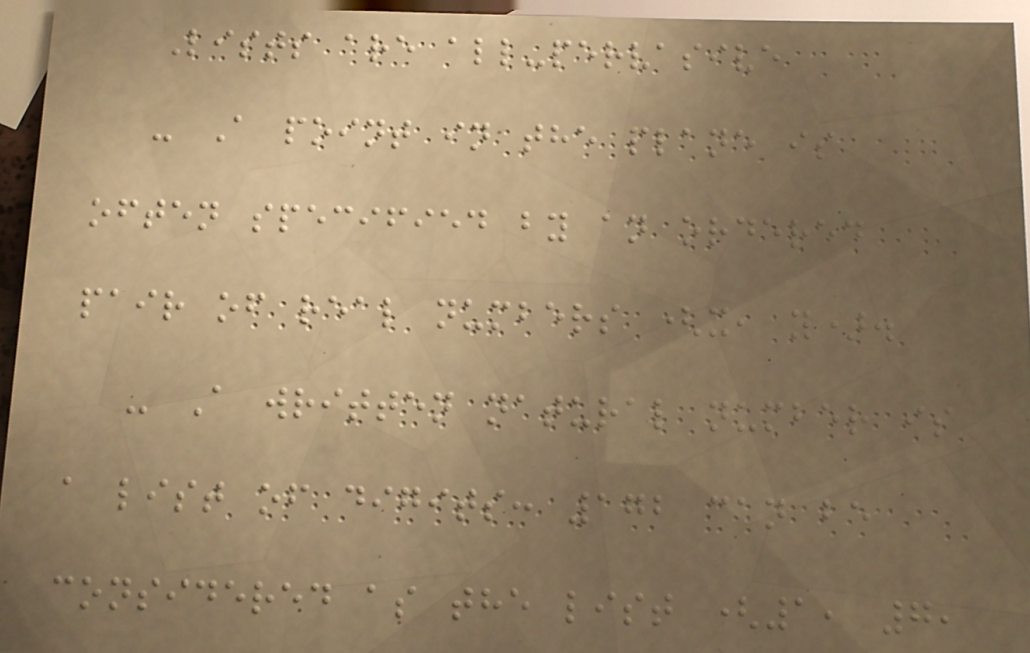Lists are all-pervasive
- A point in the plane is
often specified by an ordered
pair of real numbers (x, y).
- A written natural number is
a list of digits: 172 can be
considered as the list (1, 7,
